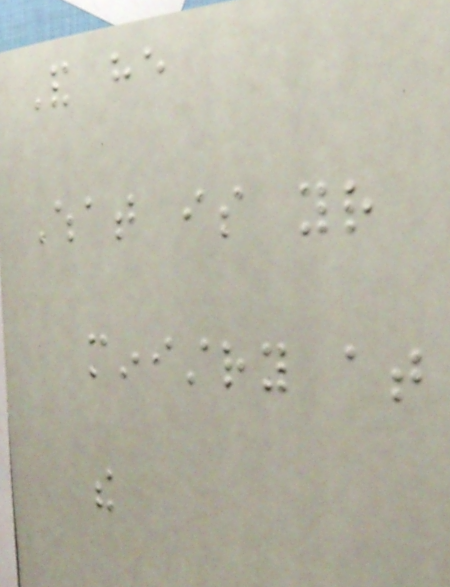And he
What is your
ministry at
the
